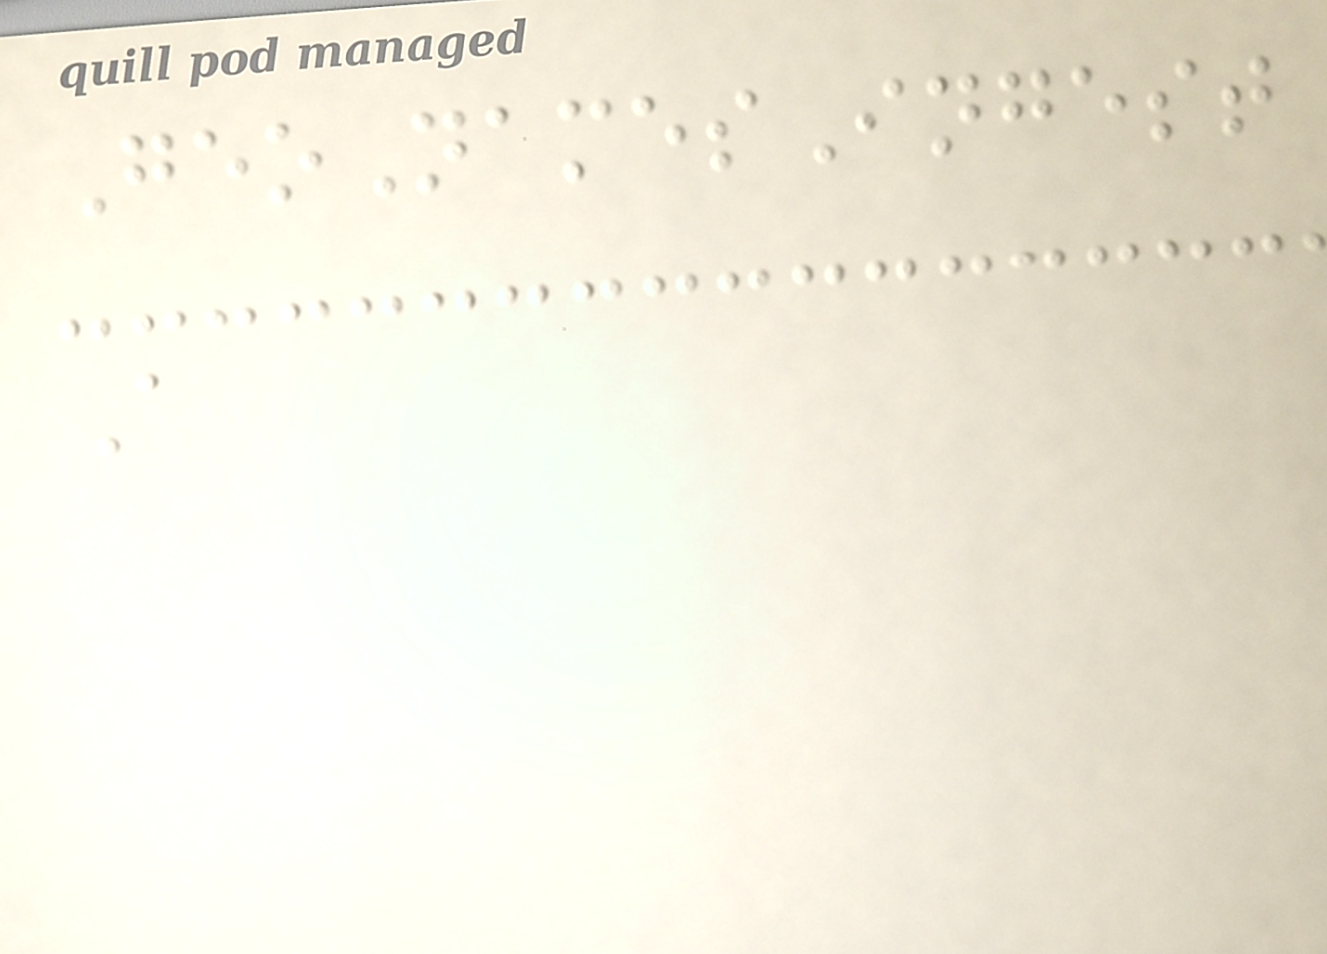GeoNamesIngest
A
